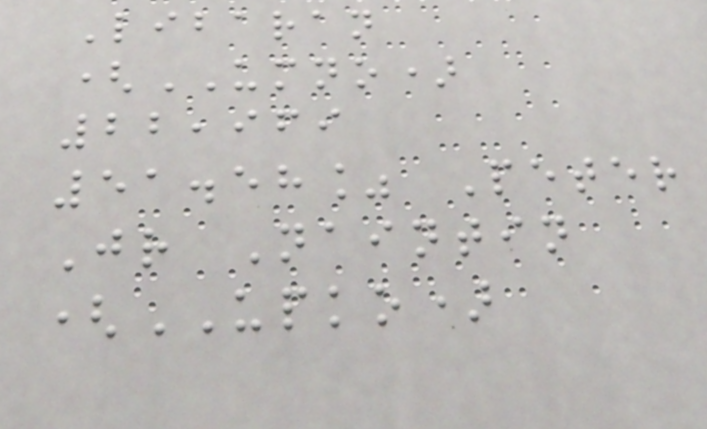Libaran
(UMNO)
22,969
51.58% Peter
Jr Naintin
(UPKO)
